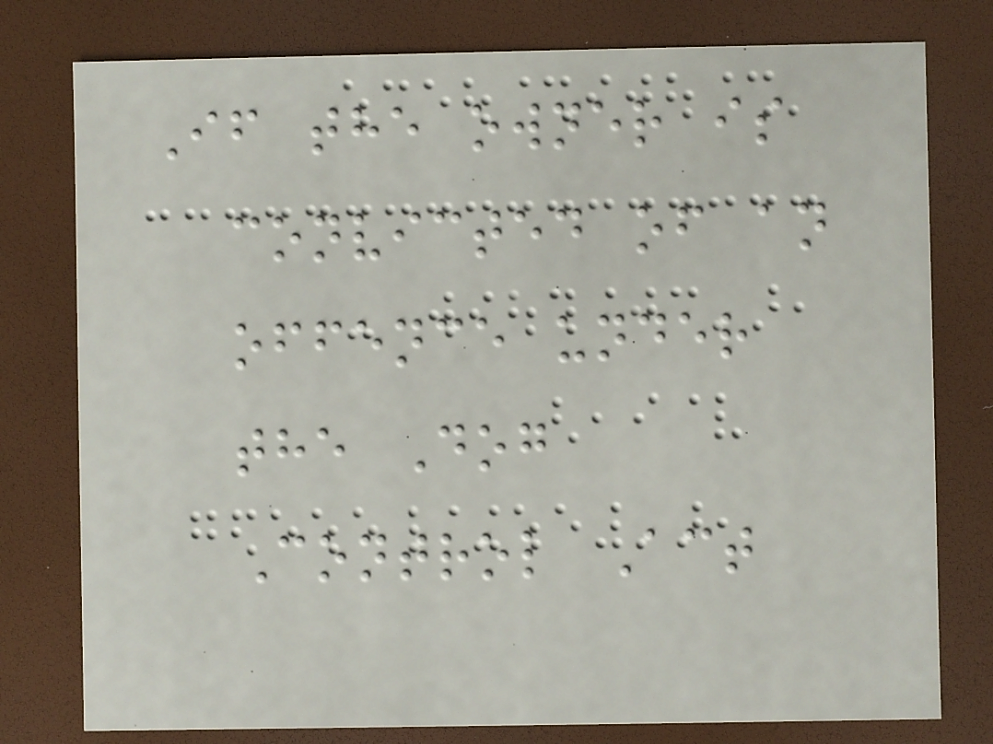If the owner is
convicted of an
offence under
the Dog
Control Act
